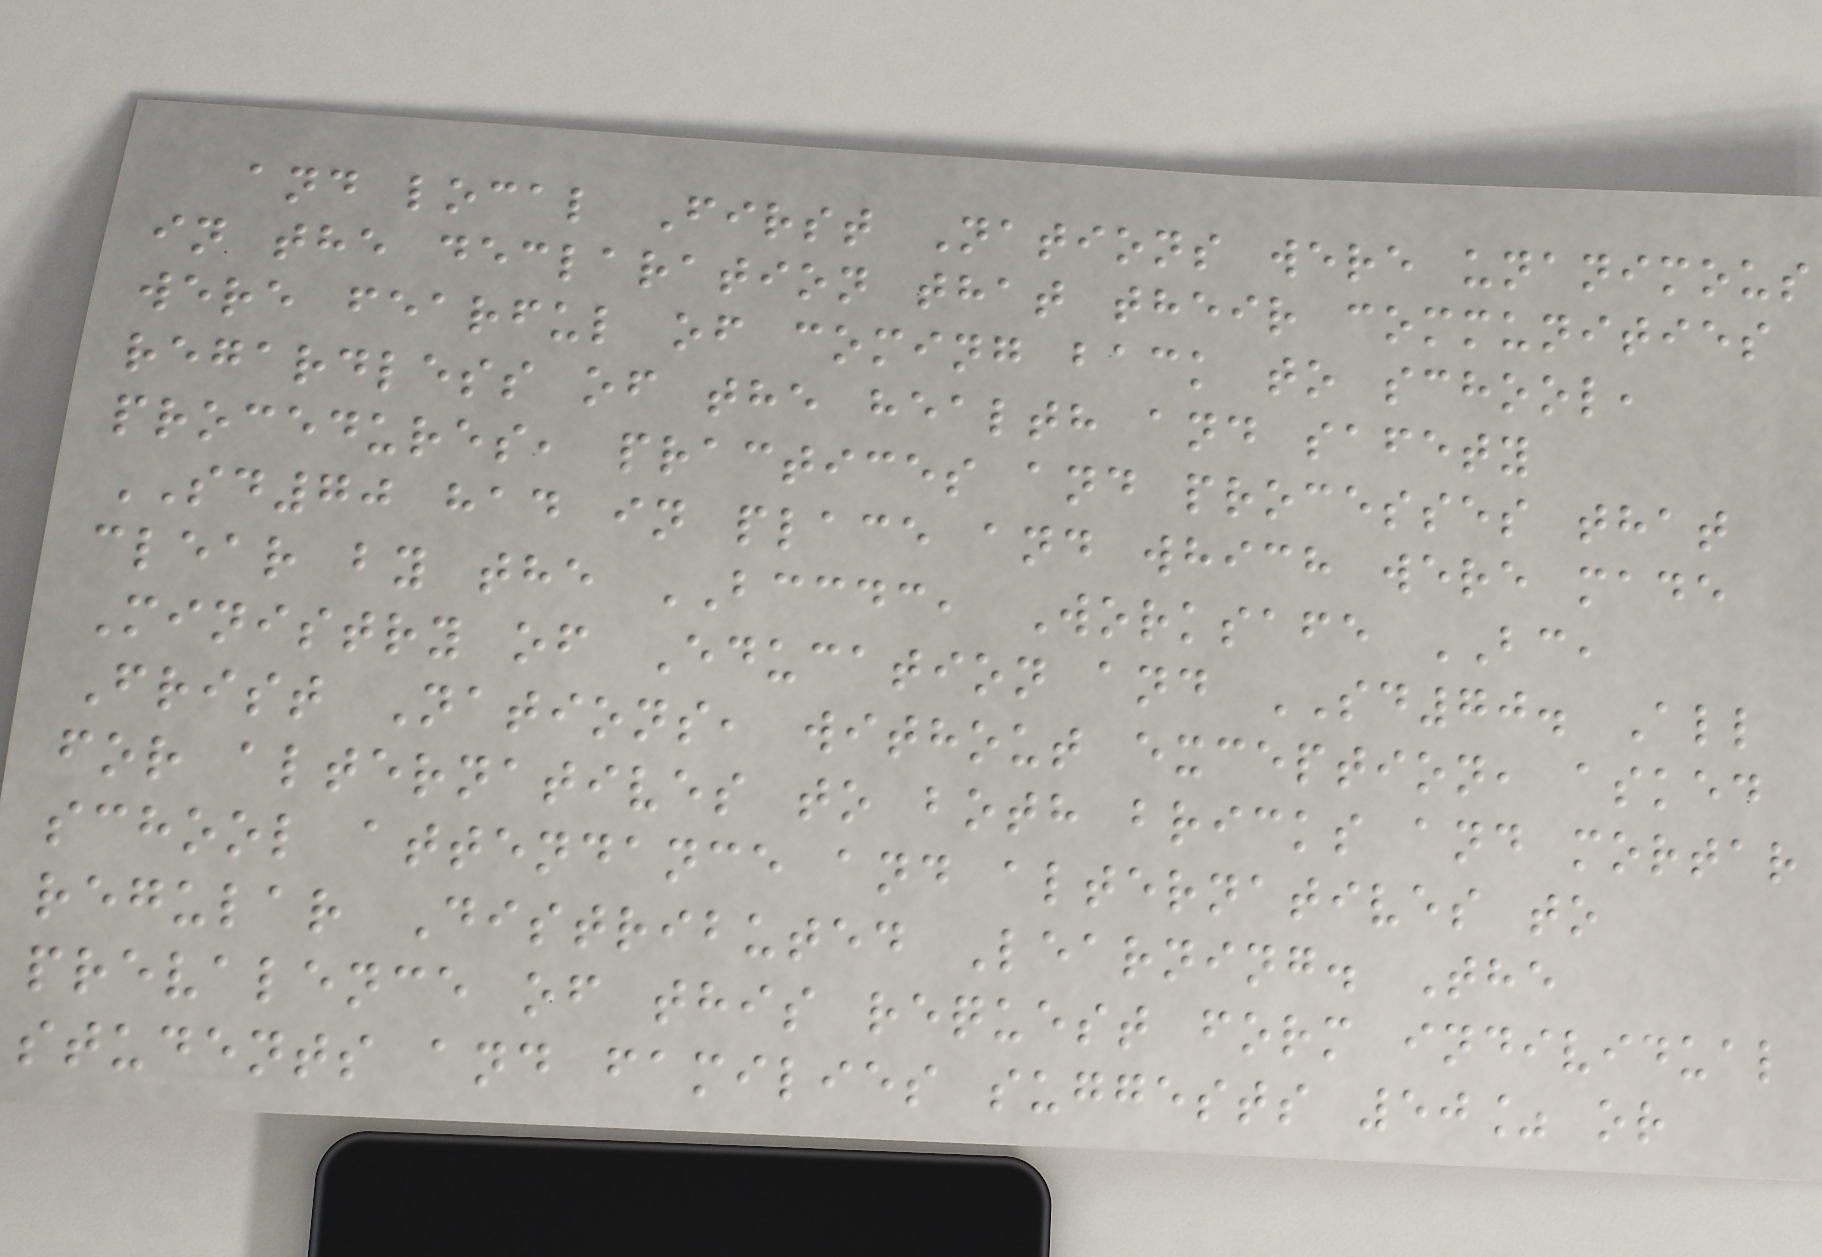and local First Nations were unanimous
in the declaration that their communities
were fearful of coming back to school,
regardless of the health and safety
procedures, practices and processes that
SD70 had in place and which were made
clear by the BCCDC, Worksafe BC,
Ministry of Education and SD70. All
Frist Nations, without exception, asked
for alternatives to both bricks and mortar
school attendance and alternatives to
regular Distributed Learning. The
prevalence of this request form individual
students and families suggests 50% or
